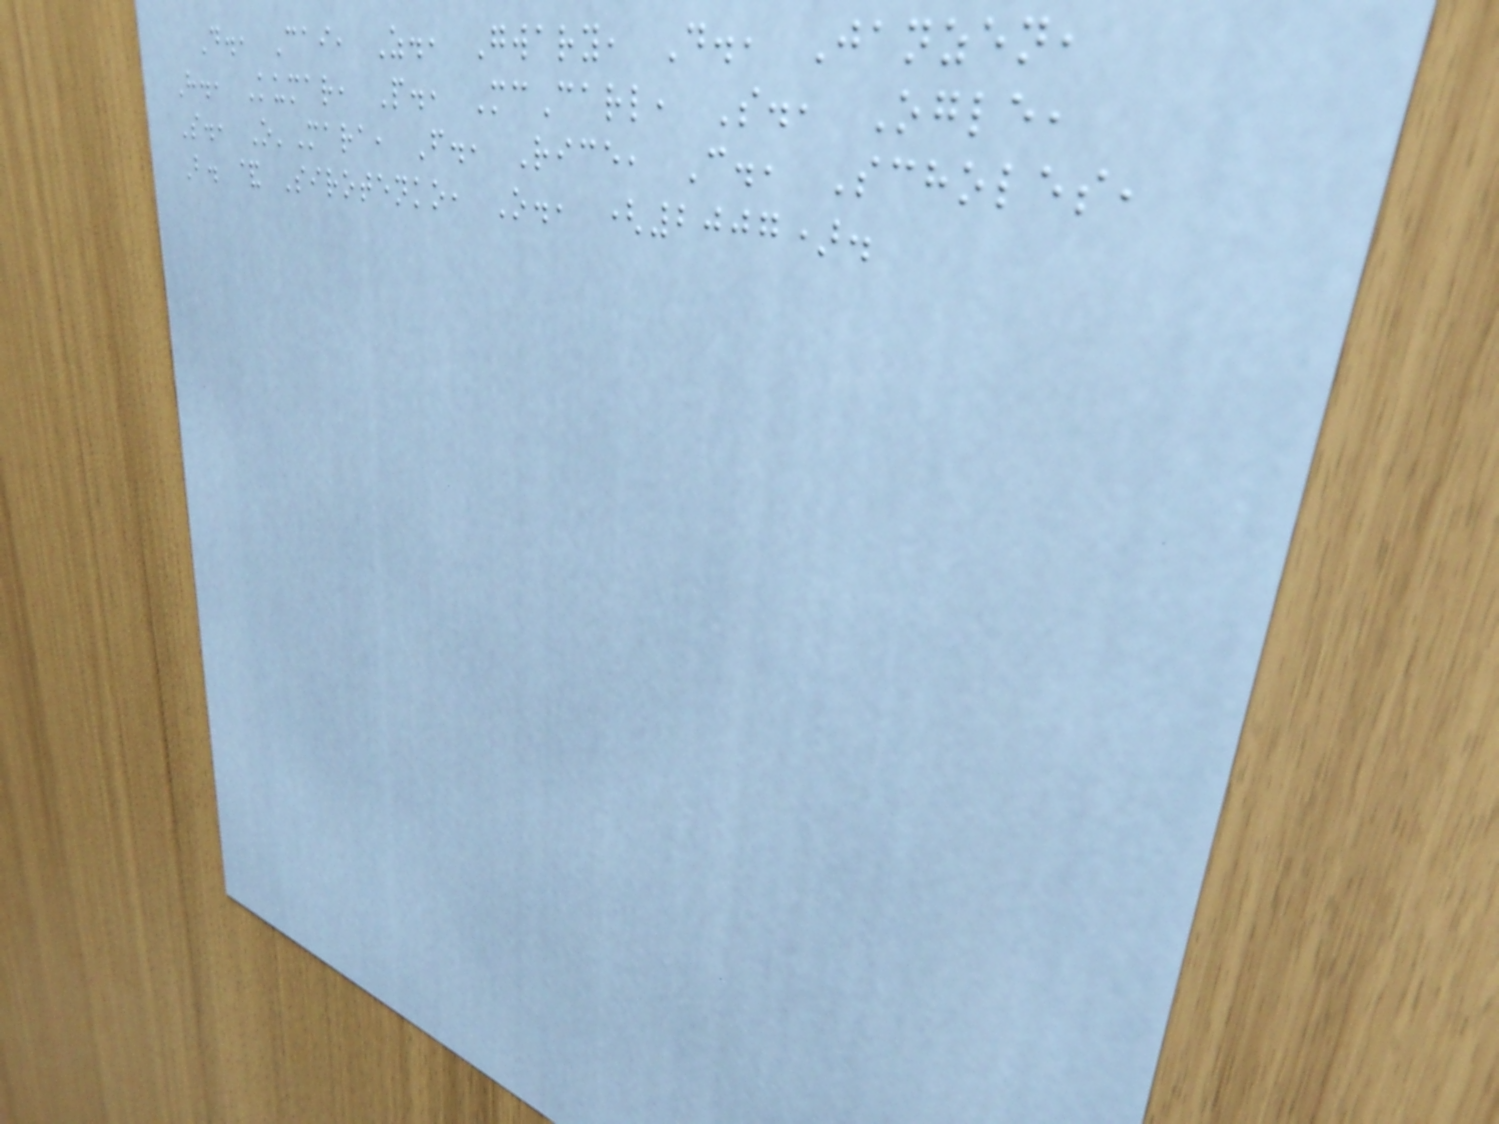D., Cai, Z., Gwary, D., Janzen,
H., Kumar, P., McCarl, S., Ogle,
S., O'Mara, F., Rice, C., Scholes,
B. & Sirotenko, O., (2007).
